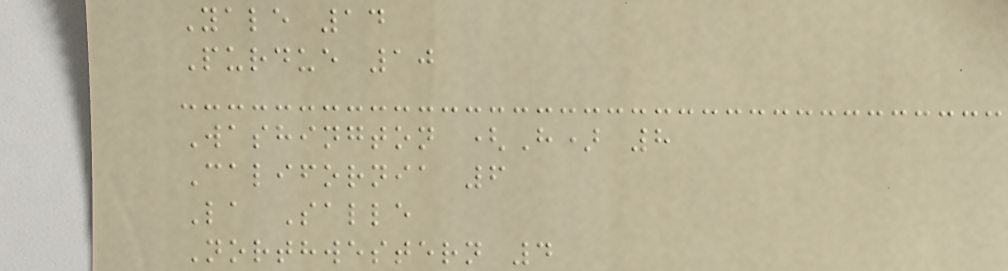Yale 14
Purdue 10
Washington (H) 8
California 6
La Salle
Northwestern 4
